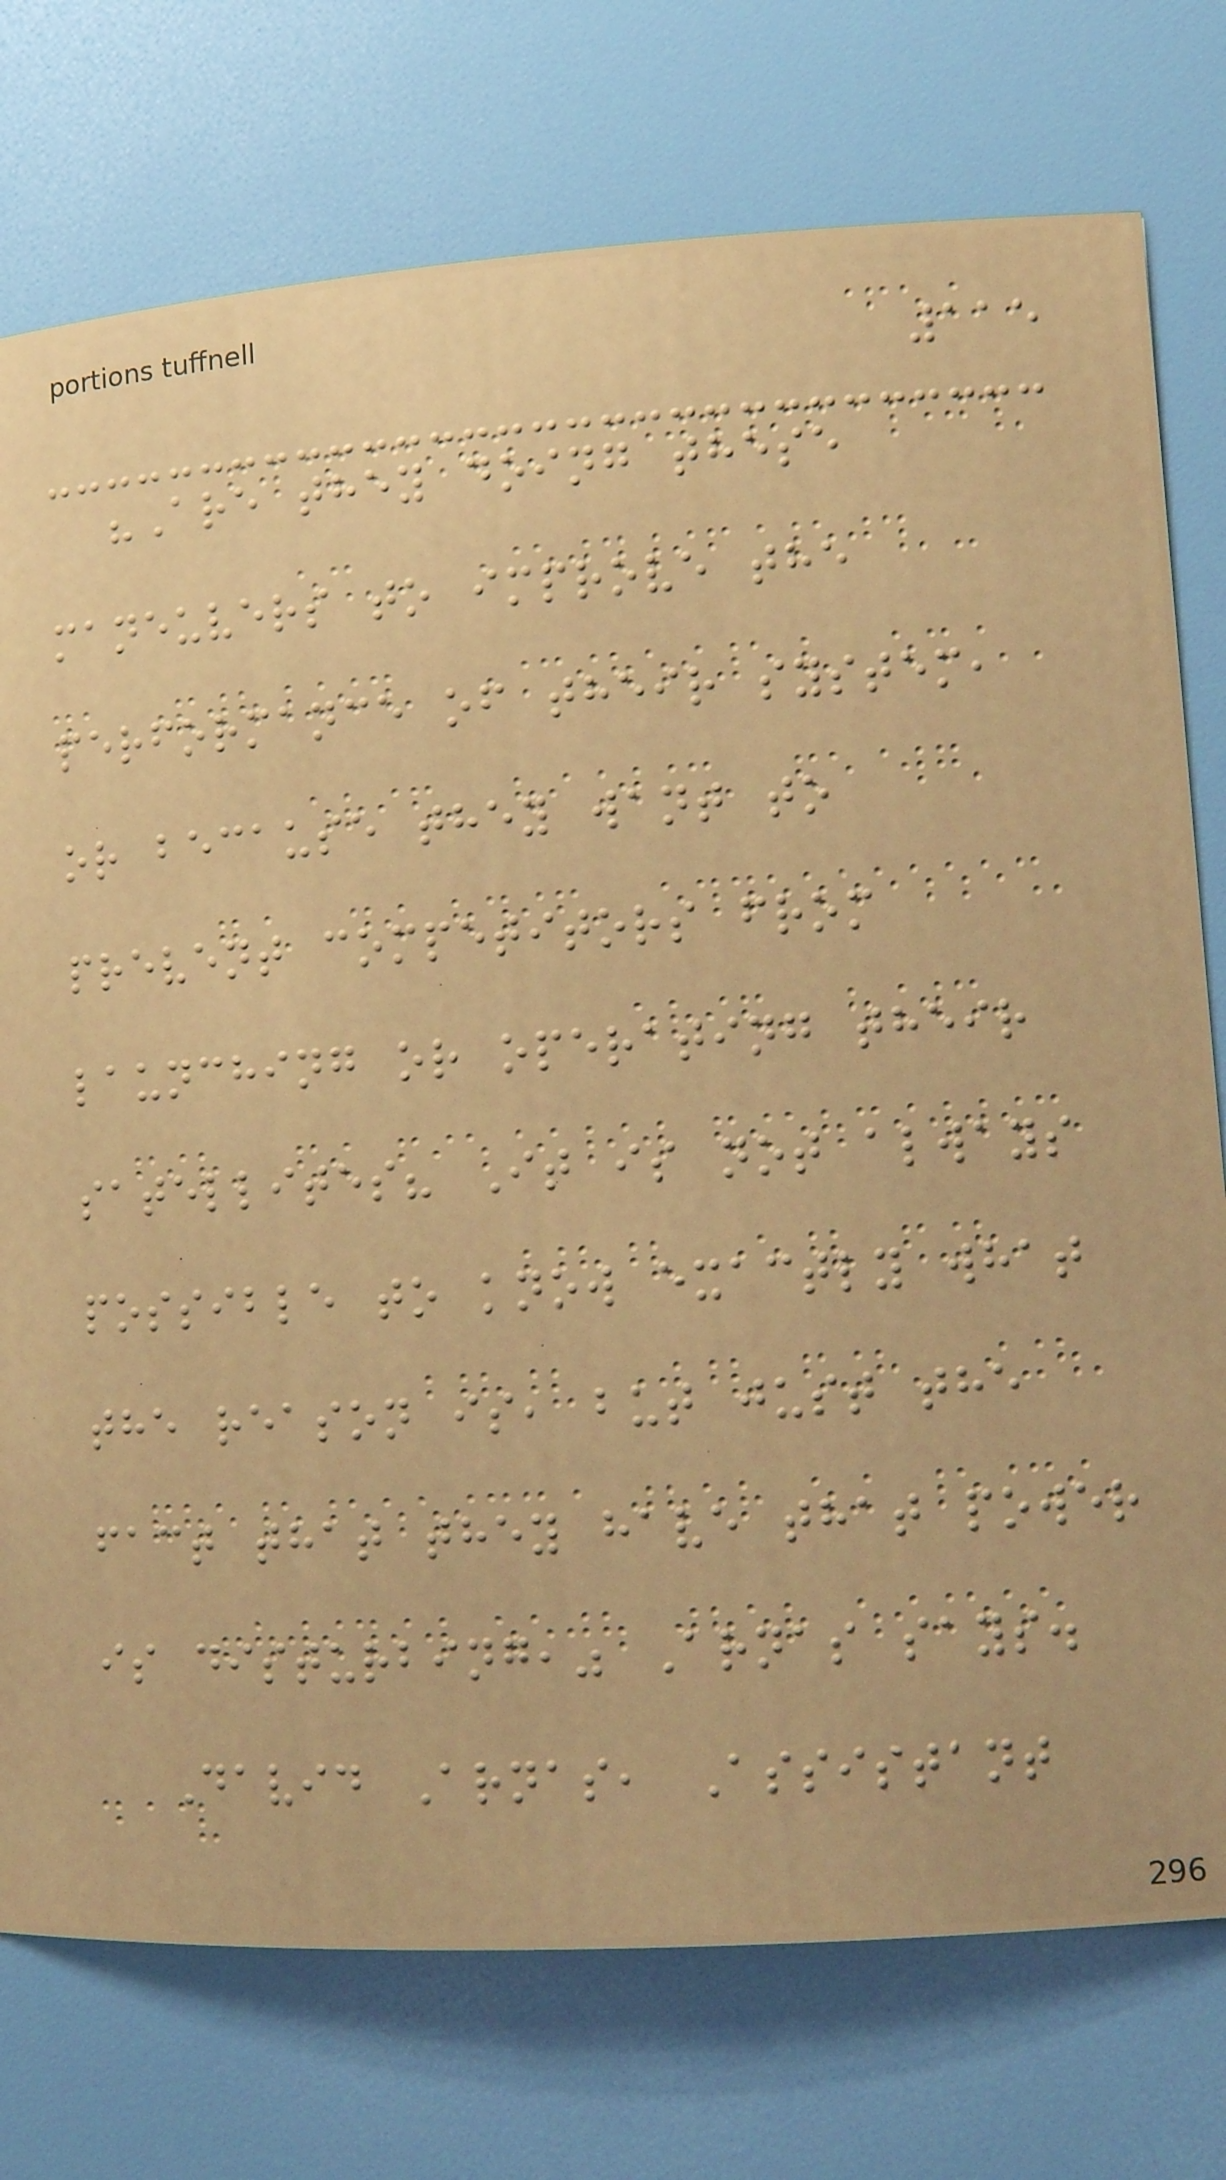115
"Are they doing these
maneuvers to improve the
performance of their system,
or because they want to
prevent competitors from
launching or operating their
satellites? It is not always
possible to know exactly what
the reason is, but just the
fact that they have that power
is disturbing," Arnas says.
David Arnas, Assistant
